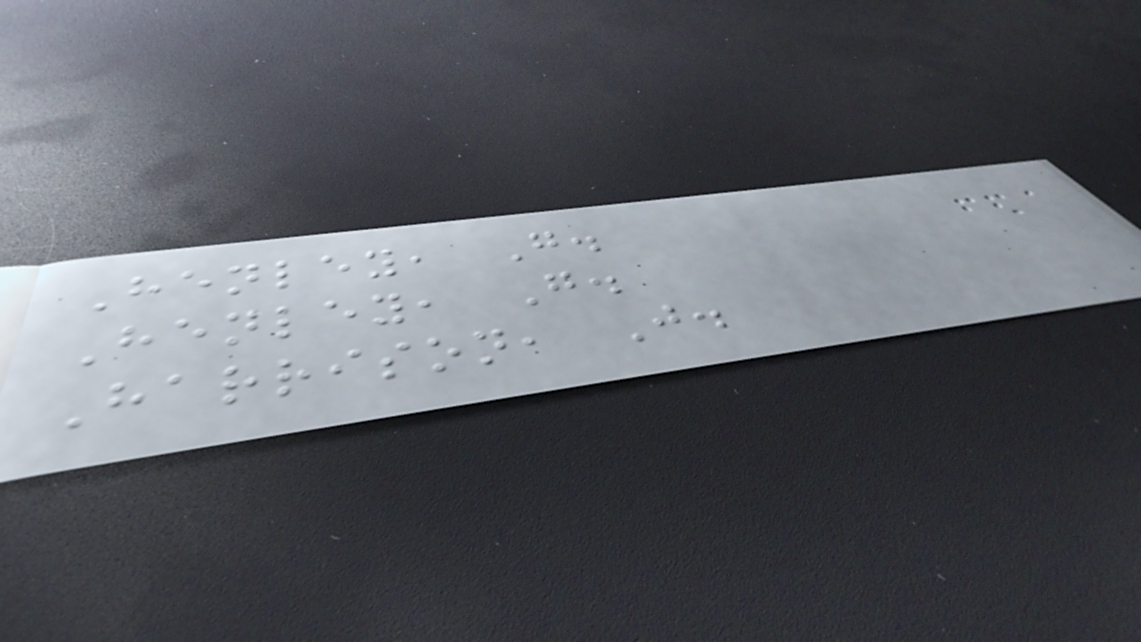Henley, G.
Henley, G.
Harrison, J.
